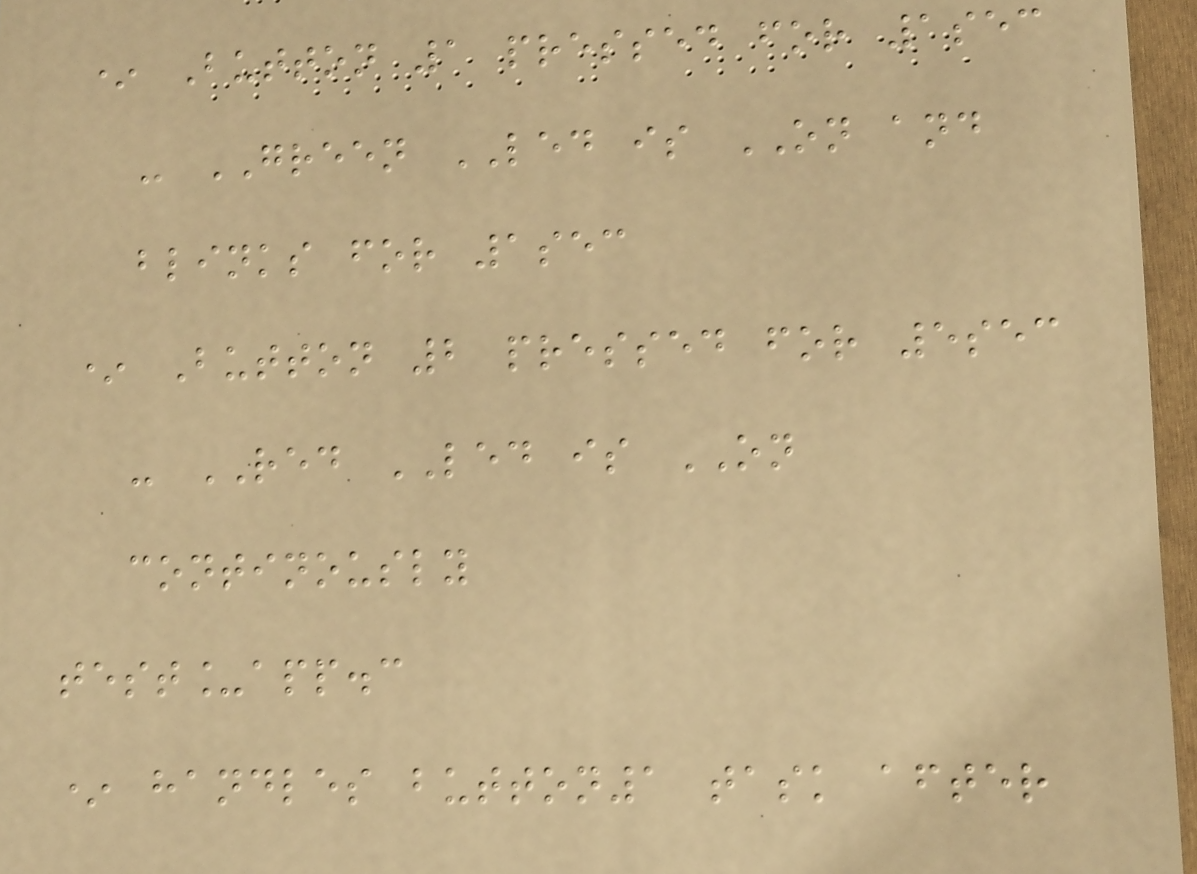* Button 1 pressed for 1sec
- GREEN LED is ON and
blinks for 1sec
* Button 2 pressed for 5sec
- RED LED is ON
continously
test_app.c
* handles button1 task after
